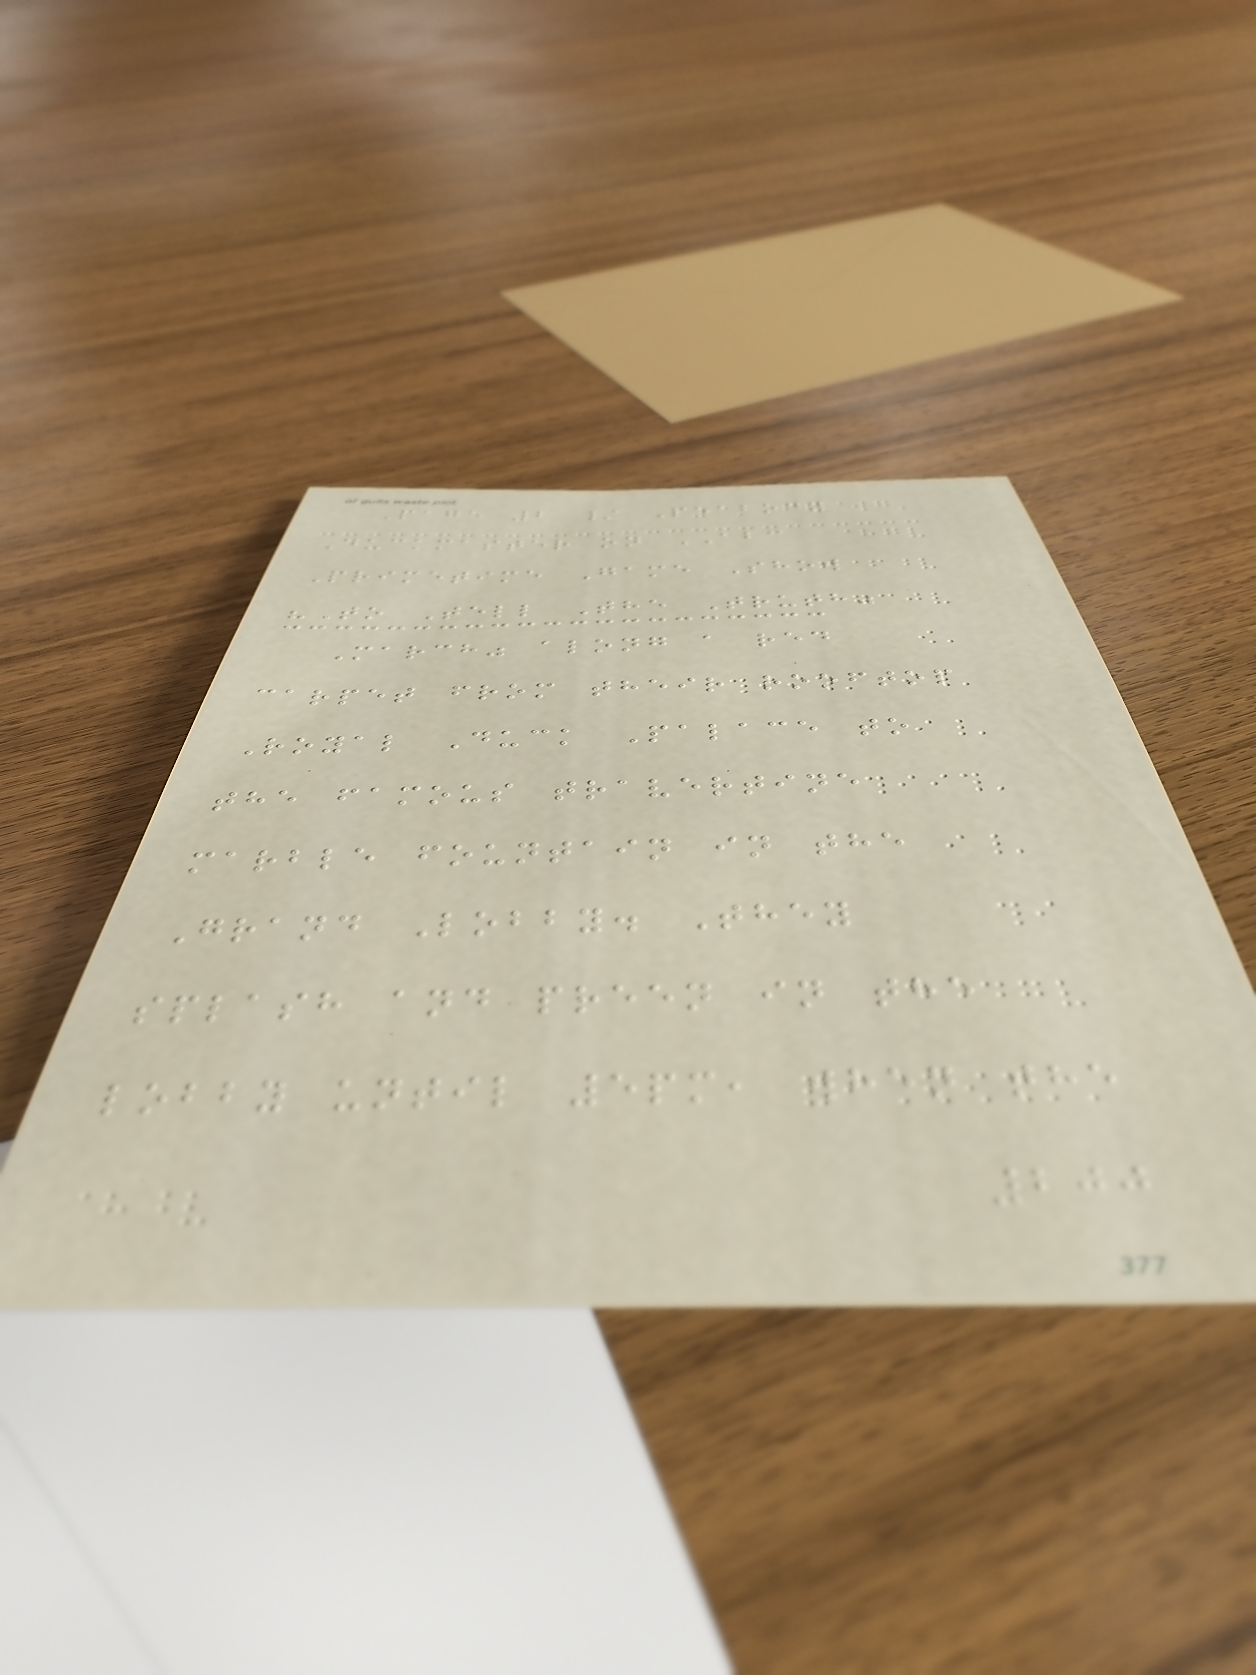Page 2 / Peabody
Duckmaster on ABC
Primetime Game Show
"To Tell The Truth"
March" along a red
carpet from their rooftop
Royal Duck Palace to
the famous travertine
marble fountain in the
Grand Lobby. They
splash and preen in the
lobby until 5pm, when the
200
